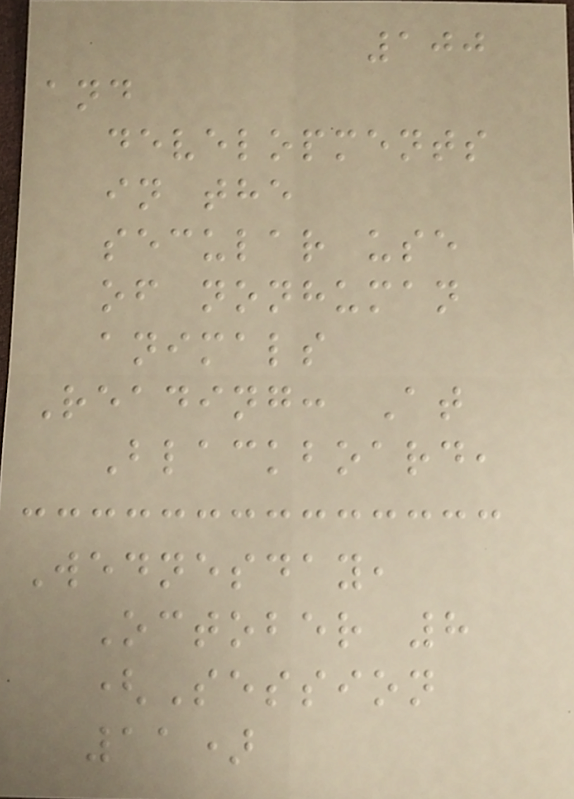100
and
developments
in the
secular use
of nonhuman
animals
Reading: At
Blackboard,
Wednesday,
October 8
(Session
11)
